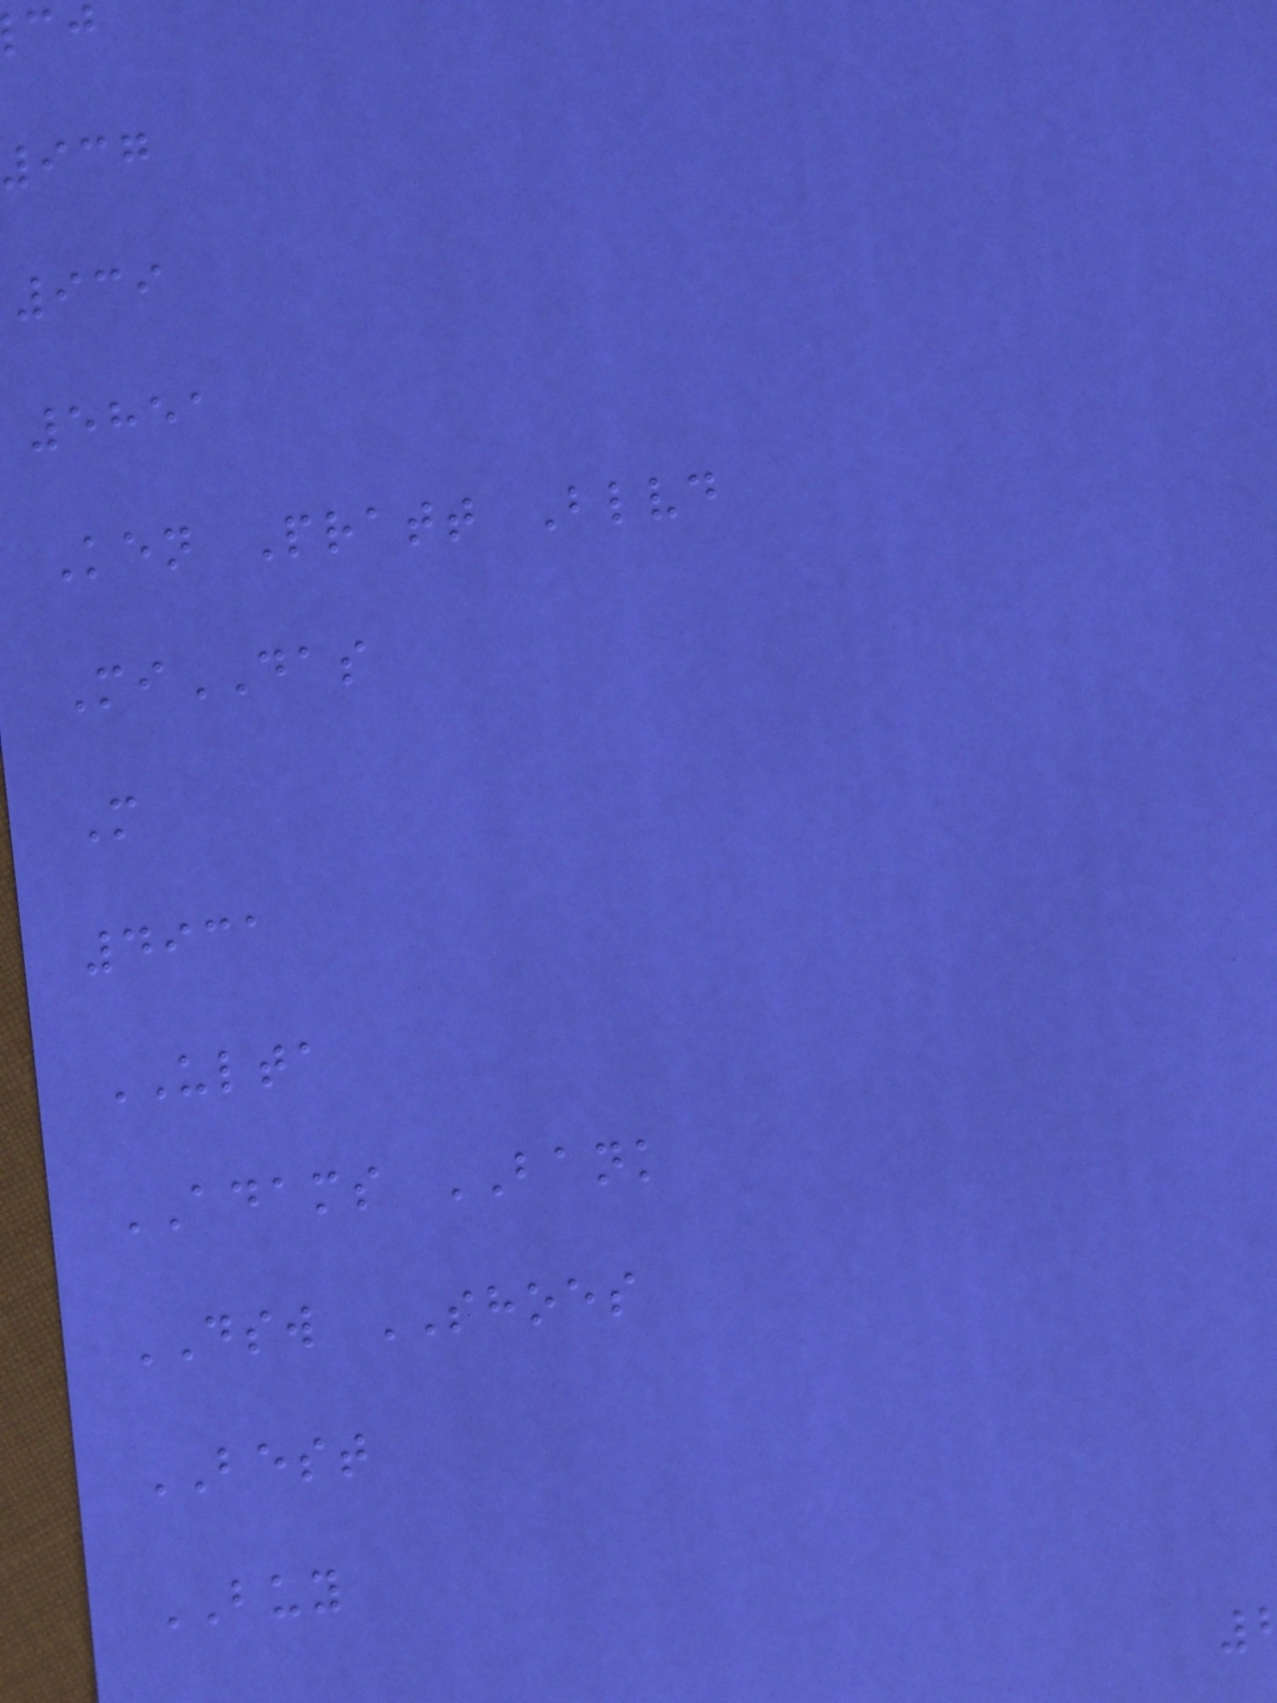939
5851
Ken Pratt Blvd
MiDAS
M
4931
ULTA
ADAMS BANK
DSW SHOES
BEST
BUY
